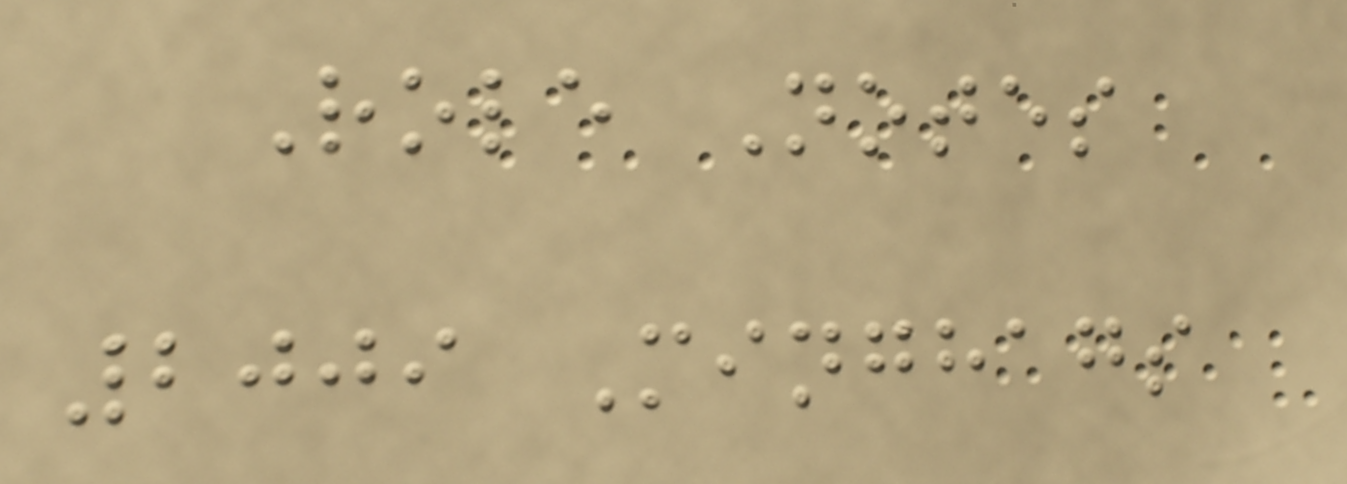Role Notes
2009 Minghags
